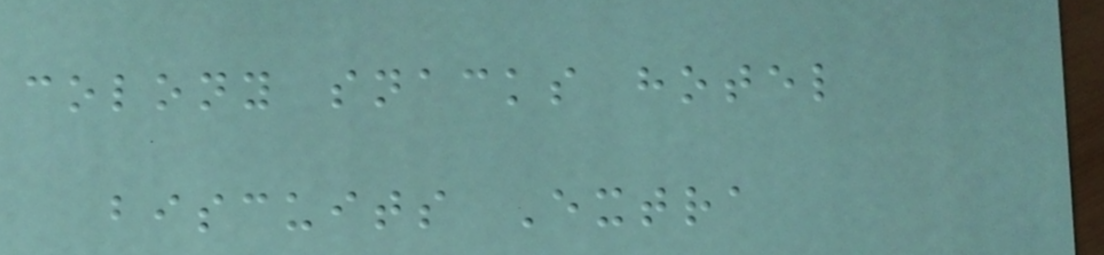colony snacks hotel
biscuits Extra
